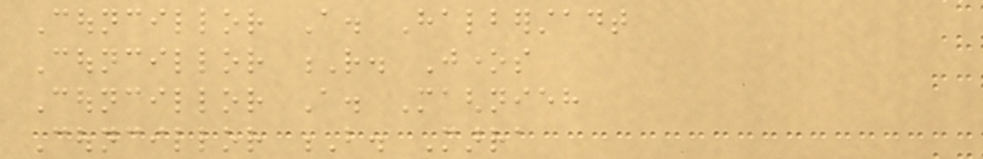Councillor A. Halberstadt
Councillor R. Jones
Councillor A. Maghnieh
Councillor B. Marra
